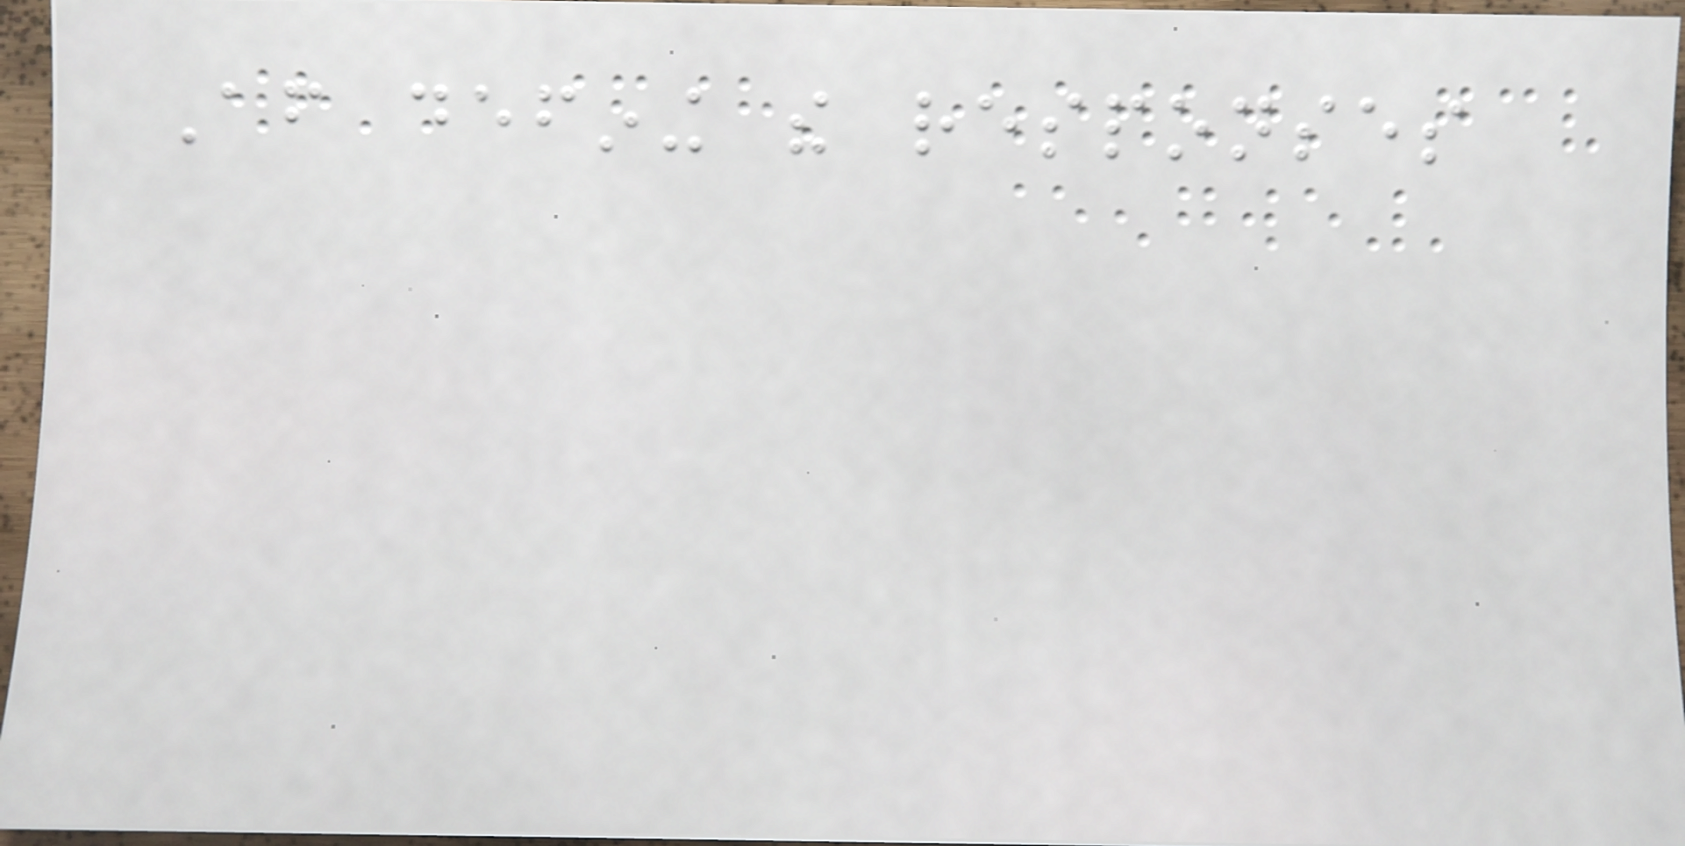After defining the responses
